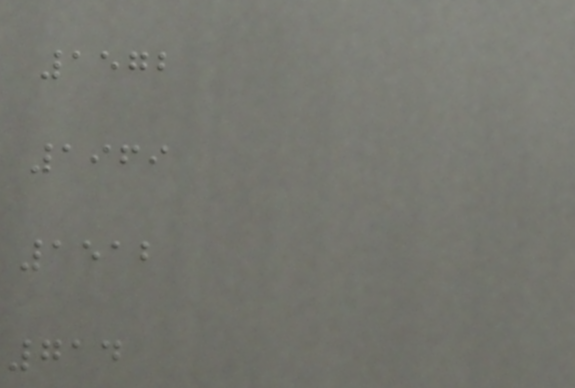1572
1969
1512
714
